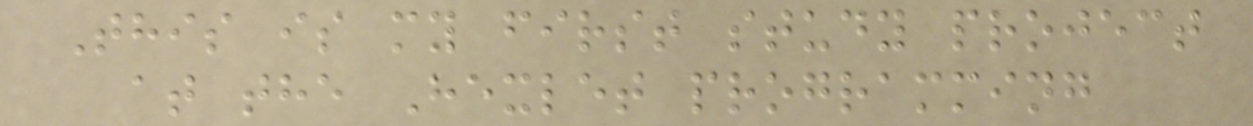This is my first study project
at the Hexlet programming
